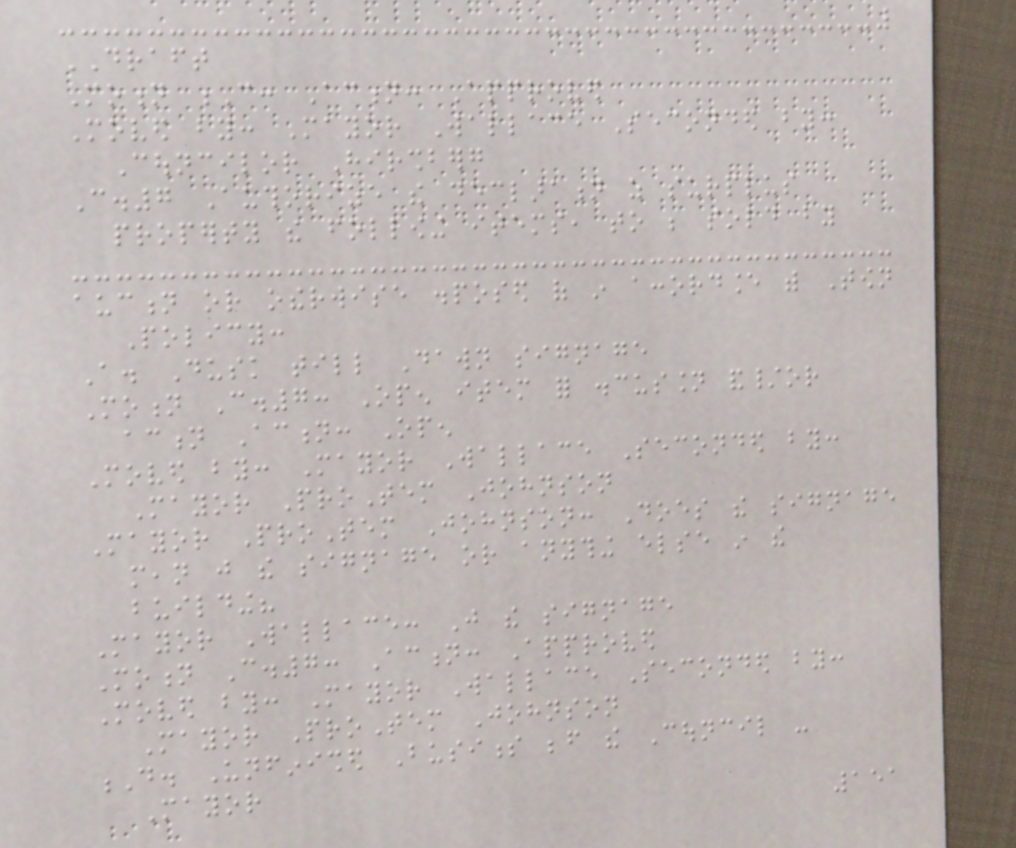DRAFT
Motion C: Action: Approved
Moved by: Mayor Wallace Seconded by:
Councilor Hirshberg
C.7 Authorize the declaration as surplus
property the following items, to be sold by
auction or otherwise disposed of in accordance with Town
Policy:
A. Dusk till Dawn signage
Motion C.7: Open item for discussion and/or
action Action: Open
Moved by: Mayor Wallace Seconded by:
Mayor ProTem Johnson
Mayor ProTem Johnson: Does the signage
mean just the signage or anything else in the
building?
Mayor Wallace: Just the signage
Motion C.7: Action: Approved
Moved by: Mayor Wallace Seconded by:
Mayor ProTem Johnson
D. Unfinished Business before the Council -
Mayor
151
